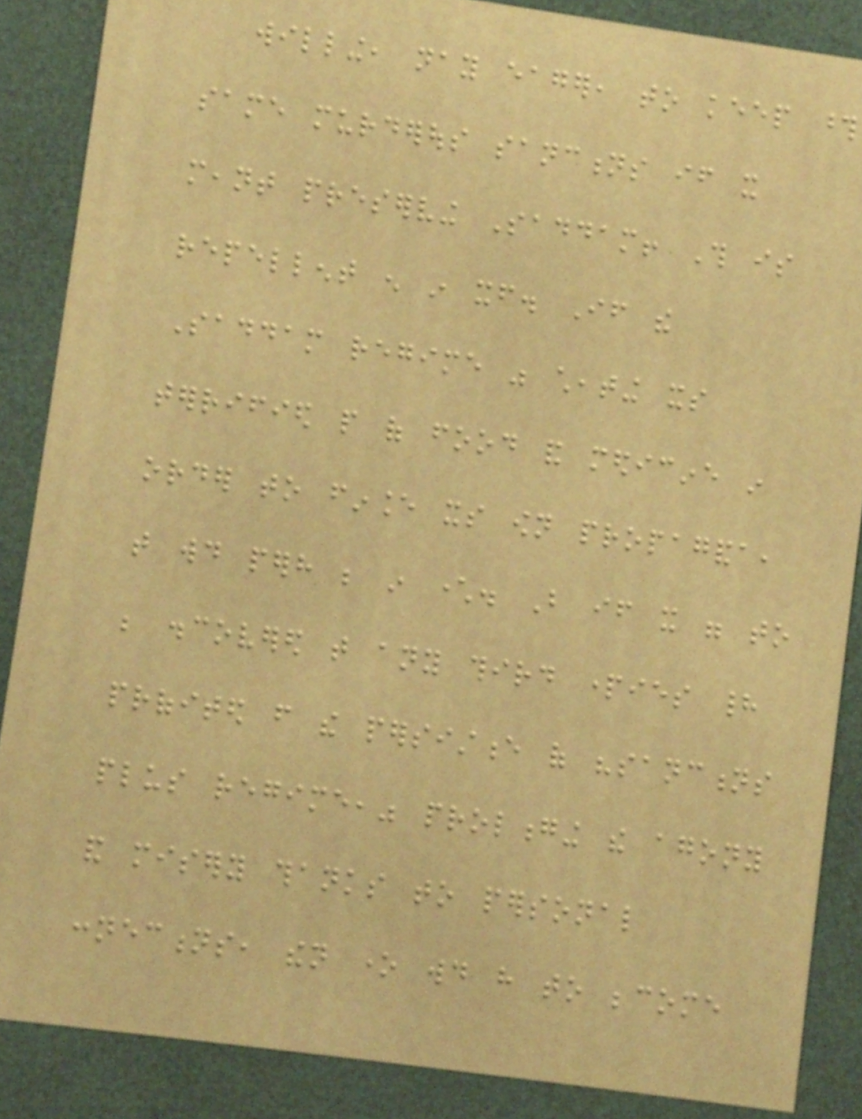willing, nay eager, to keep those
same murderous sanctions if it
meant preserving Saddam! This is
repellent enough in itself. If the
Saddam regime was cheating its
terrified people of food and medicine in
order to finance its own propaganda,
that would perhaps be in character. But if it were to
be discovered that any third parties had
profited from the persistence of "sanctions
plus regime," prolonging the agony
and misery thanks to personal
connections, then one would have to become
